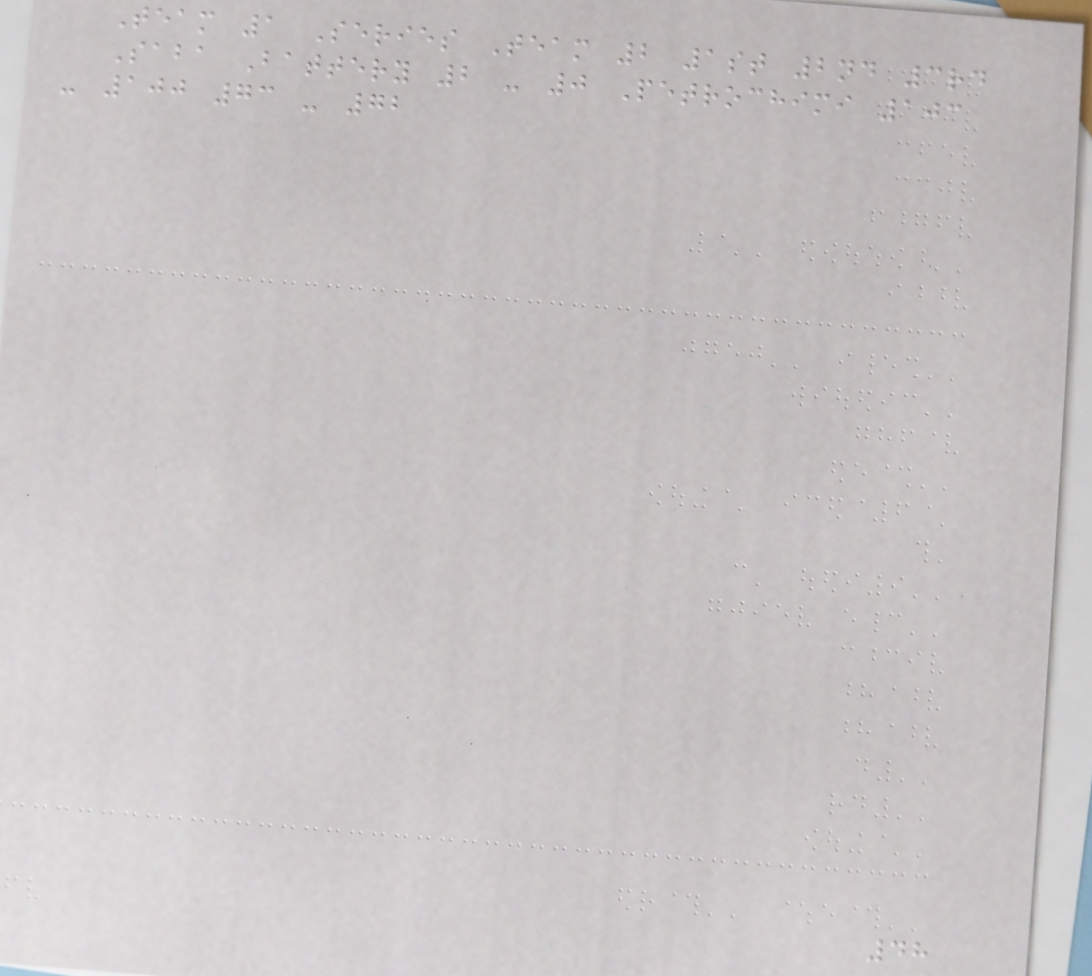Team 1 Series Team 2 1st 2nd 3rd
Saba Battery 2 - 0 Petrochimi 103
- 100 73 - 72
48
